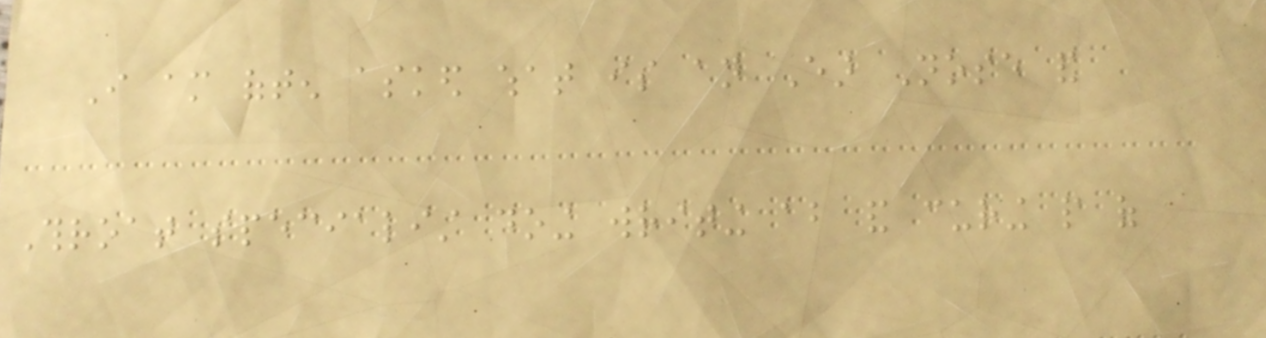I am often asked what is an Ear Nose and
Throat specialist doing writing about and curing people of
